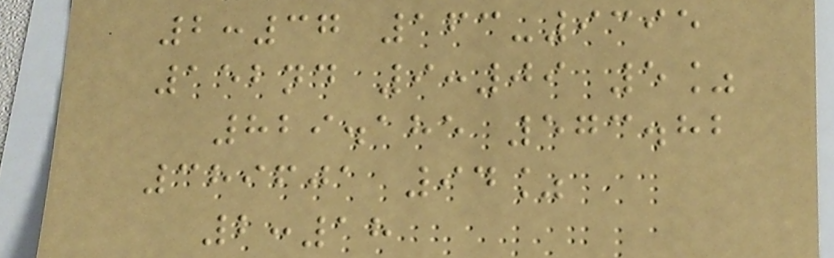2:37 163-9395
152nd 9:09 5%
829.185 573.82
389601 94%
2:18
